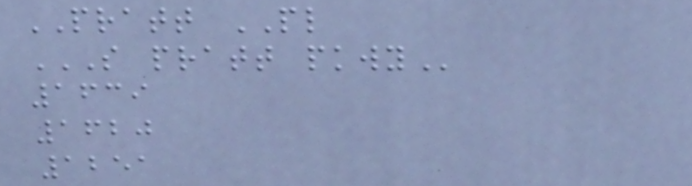PRATT PL
S PRATT PKWY
1639
1620
1251
